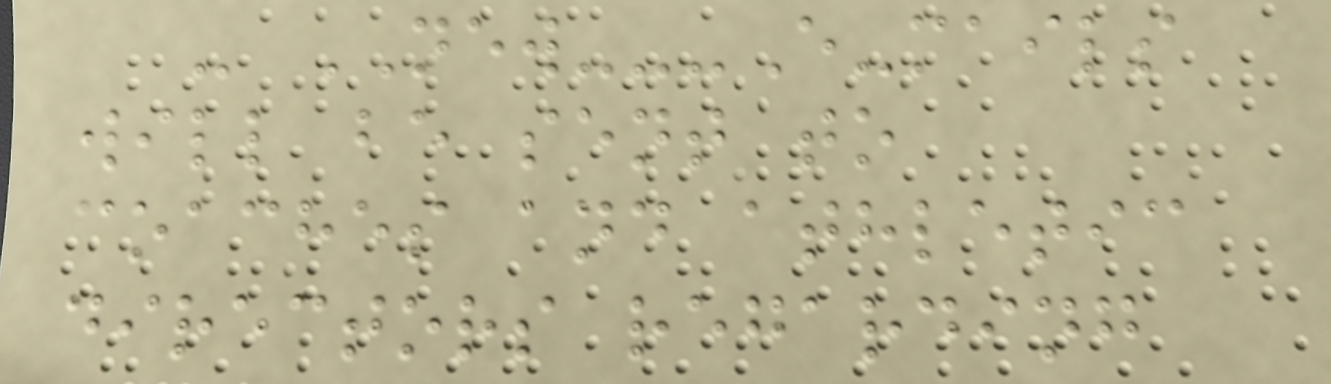- NEW---E-mails
will be sent to
coaches and athletic
directors regarding
